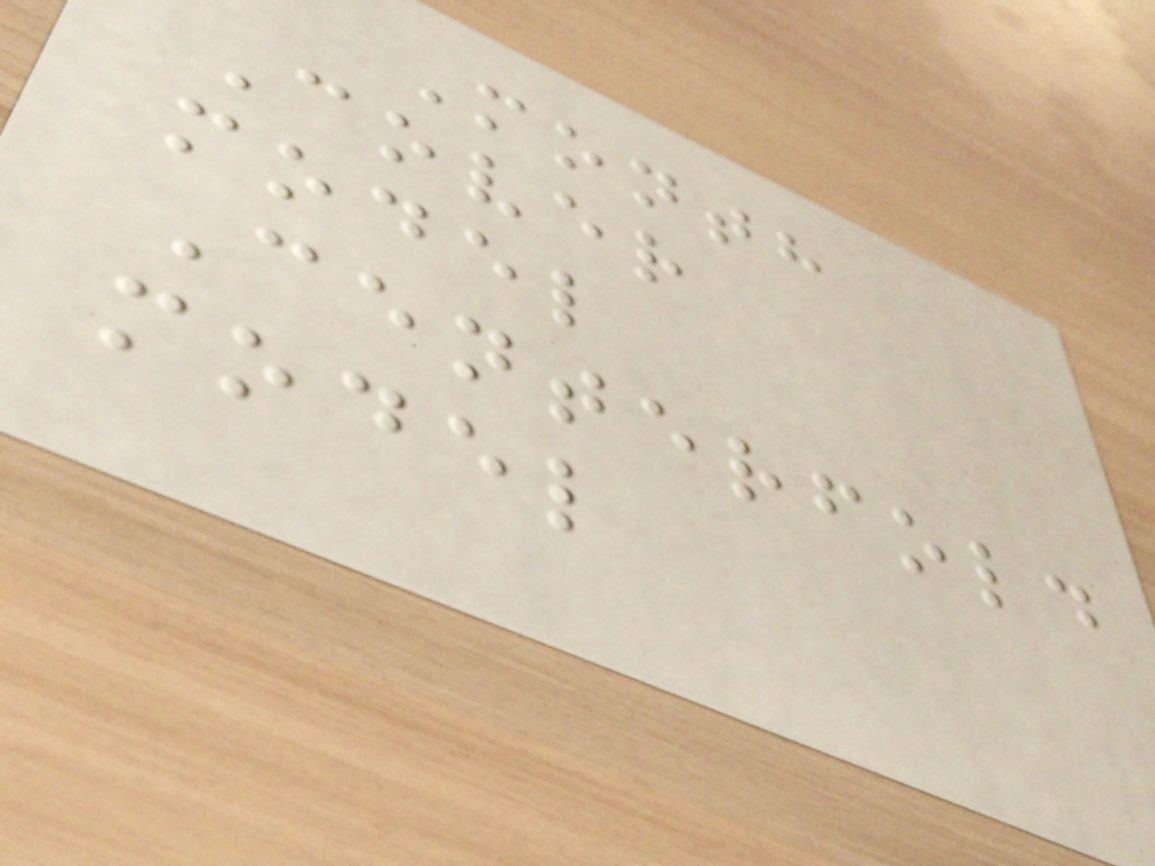Month
Cover
model
Centerfold
model
